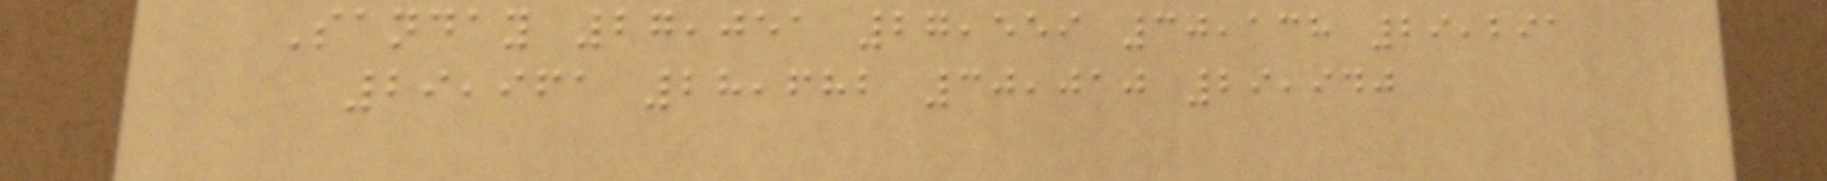Sanday 27,051 27,559 30,138 29,291
29,961 28,682 30,010 29,940
